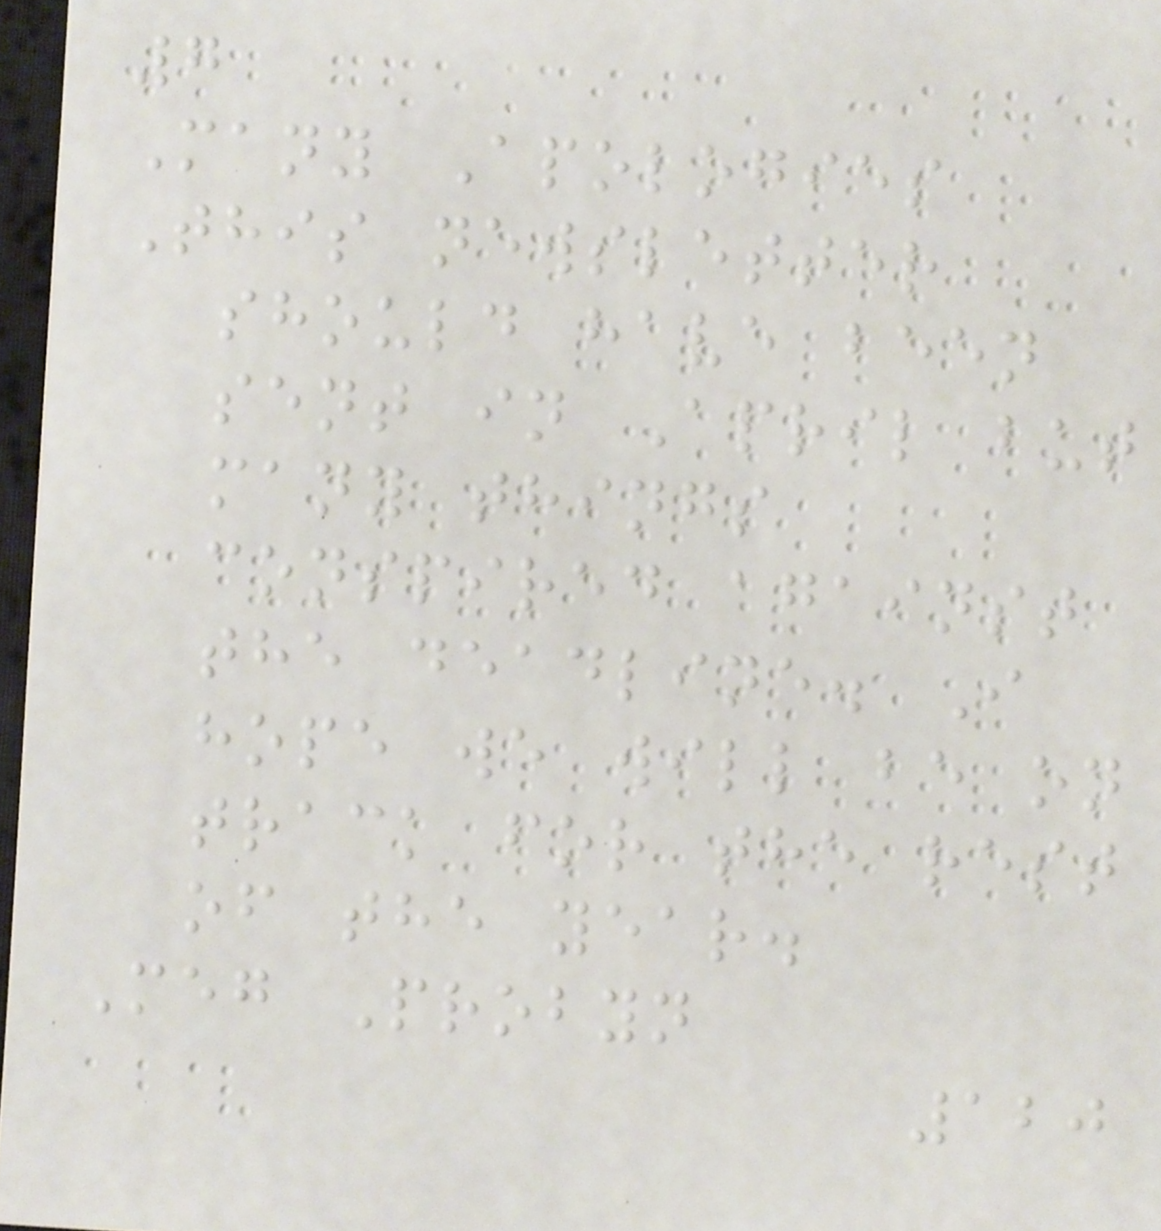7
Many Apologies
This newsletter
should have been
sent in April but
many things
conspired against
the deadline. I
hope we will be on
track for the rest
of the year.
Meg Probyn
120
